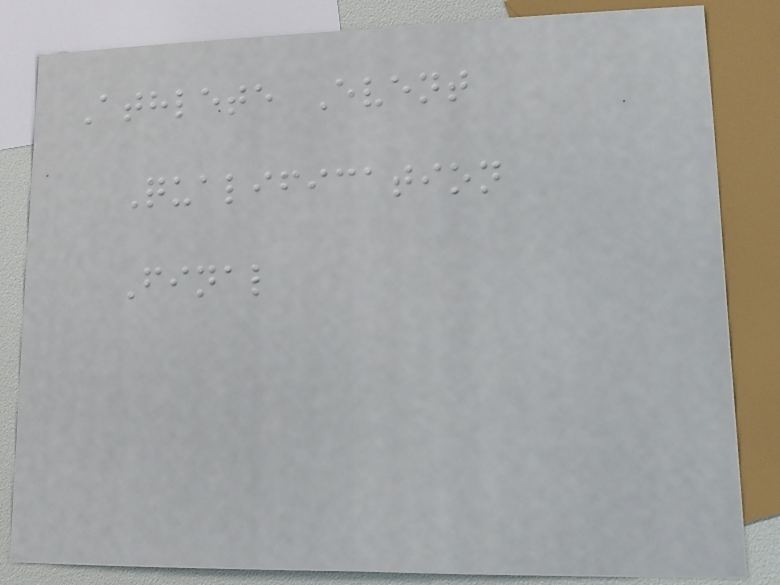Athlete Event
Qualification
Final
